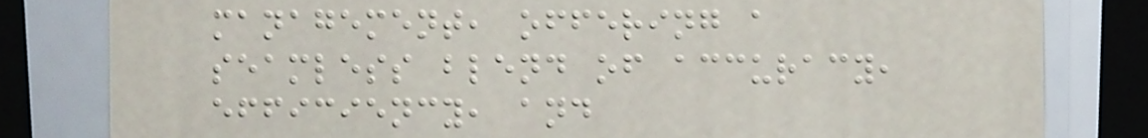management, offering a
seamless blend of accuracy,
efficiency, and
